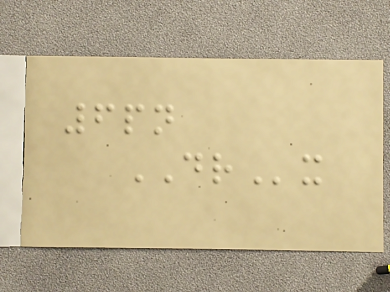6pn
DRx
